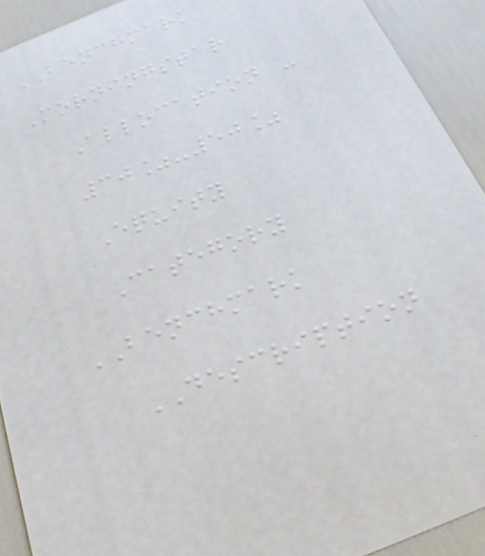BENCHMARK
Morningstar
Allocation -
30%-50%
Equity
Category
BENCHMARK
DESCRIPTION
